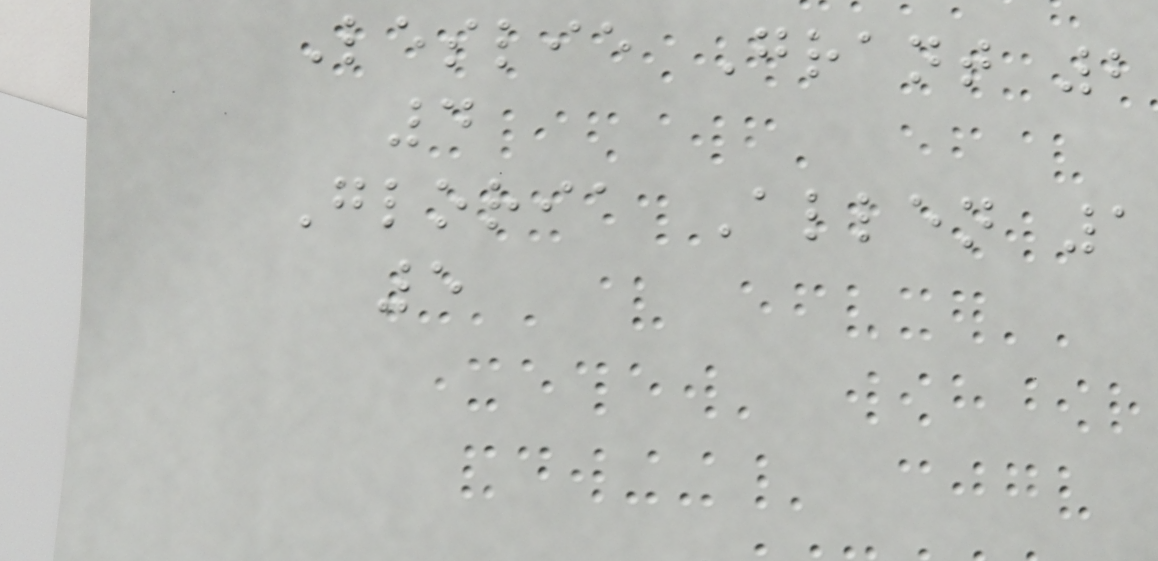Leslie Grant 2
4
Gloria Allen 1
5
